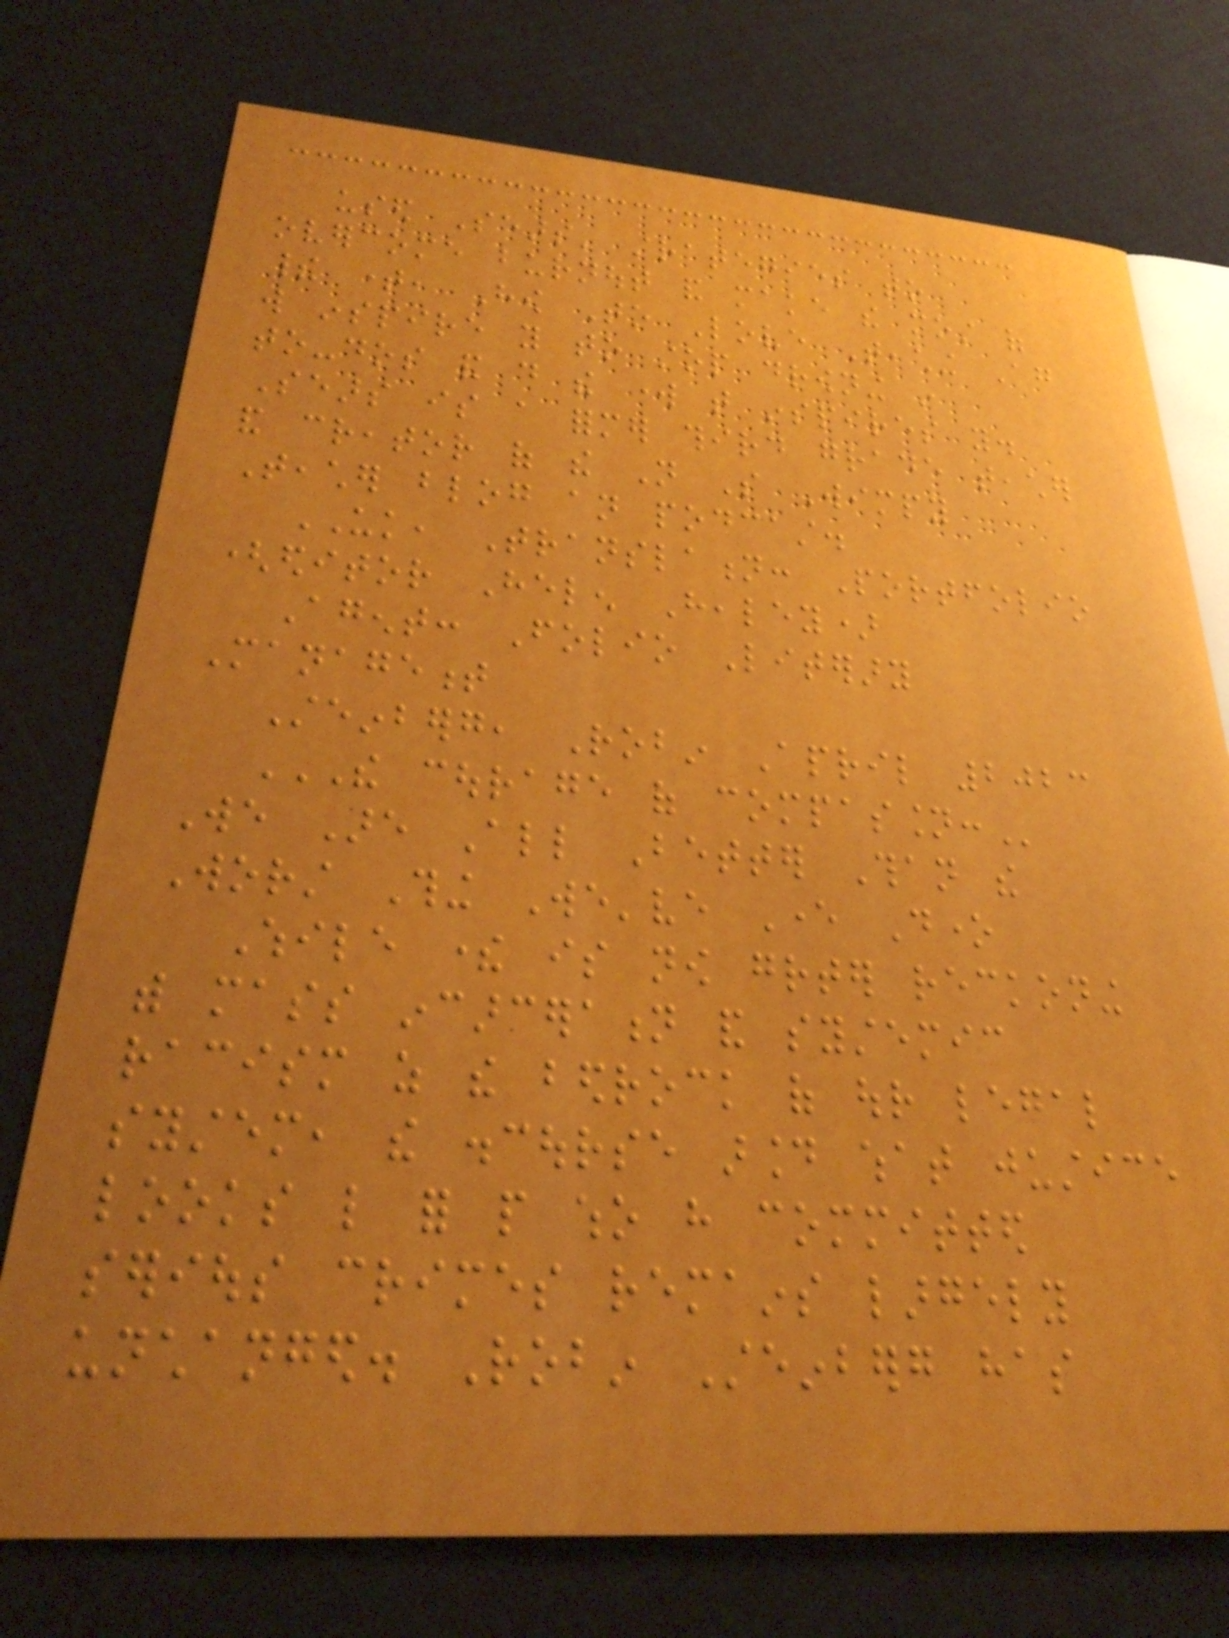used Sears' strategies to
overcome burnout and make the most of
their time, How To Love Teaching Again
will inspire you to stop drowning in
to-dos and do the work that inspires you.
Sears is a former third grade teacher
and creator of the Not So Wimpy
Teacher blog an podcast.
UK, Translation: Portfolio
(editor Helen Healey)
Agent: Folio Literary
Management
Steinberg, Robin April 2023
THE COURAGE OF COMPASSION:
We Are All Better Than the
Worst Thing We've Ever Done
While there is now greater reckoning
with mass incarceration and systemic
racism as the bedrock of our legal
system, the discourse around what justice
looks like for people who have committed
serious crimes remains largely
unchanged. Robin Steinberg has
